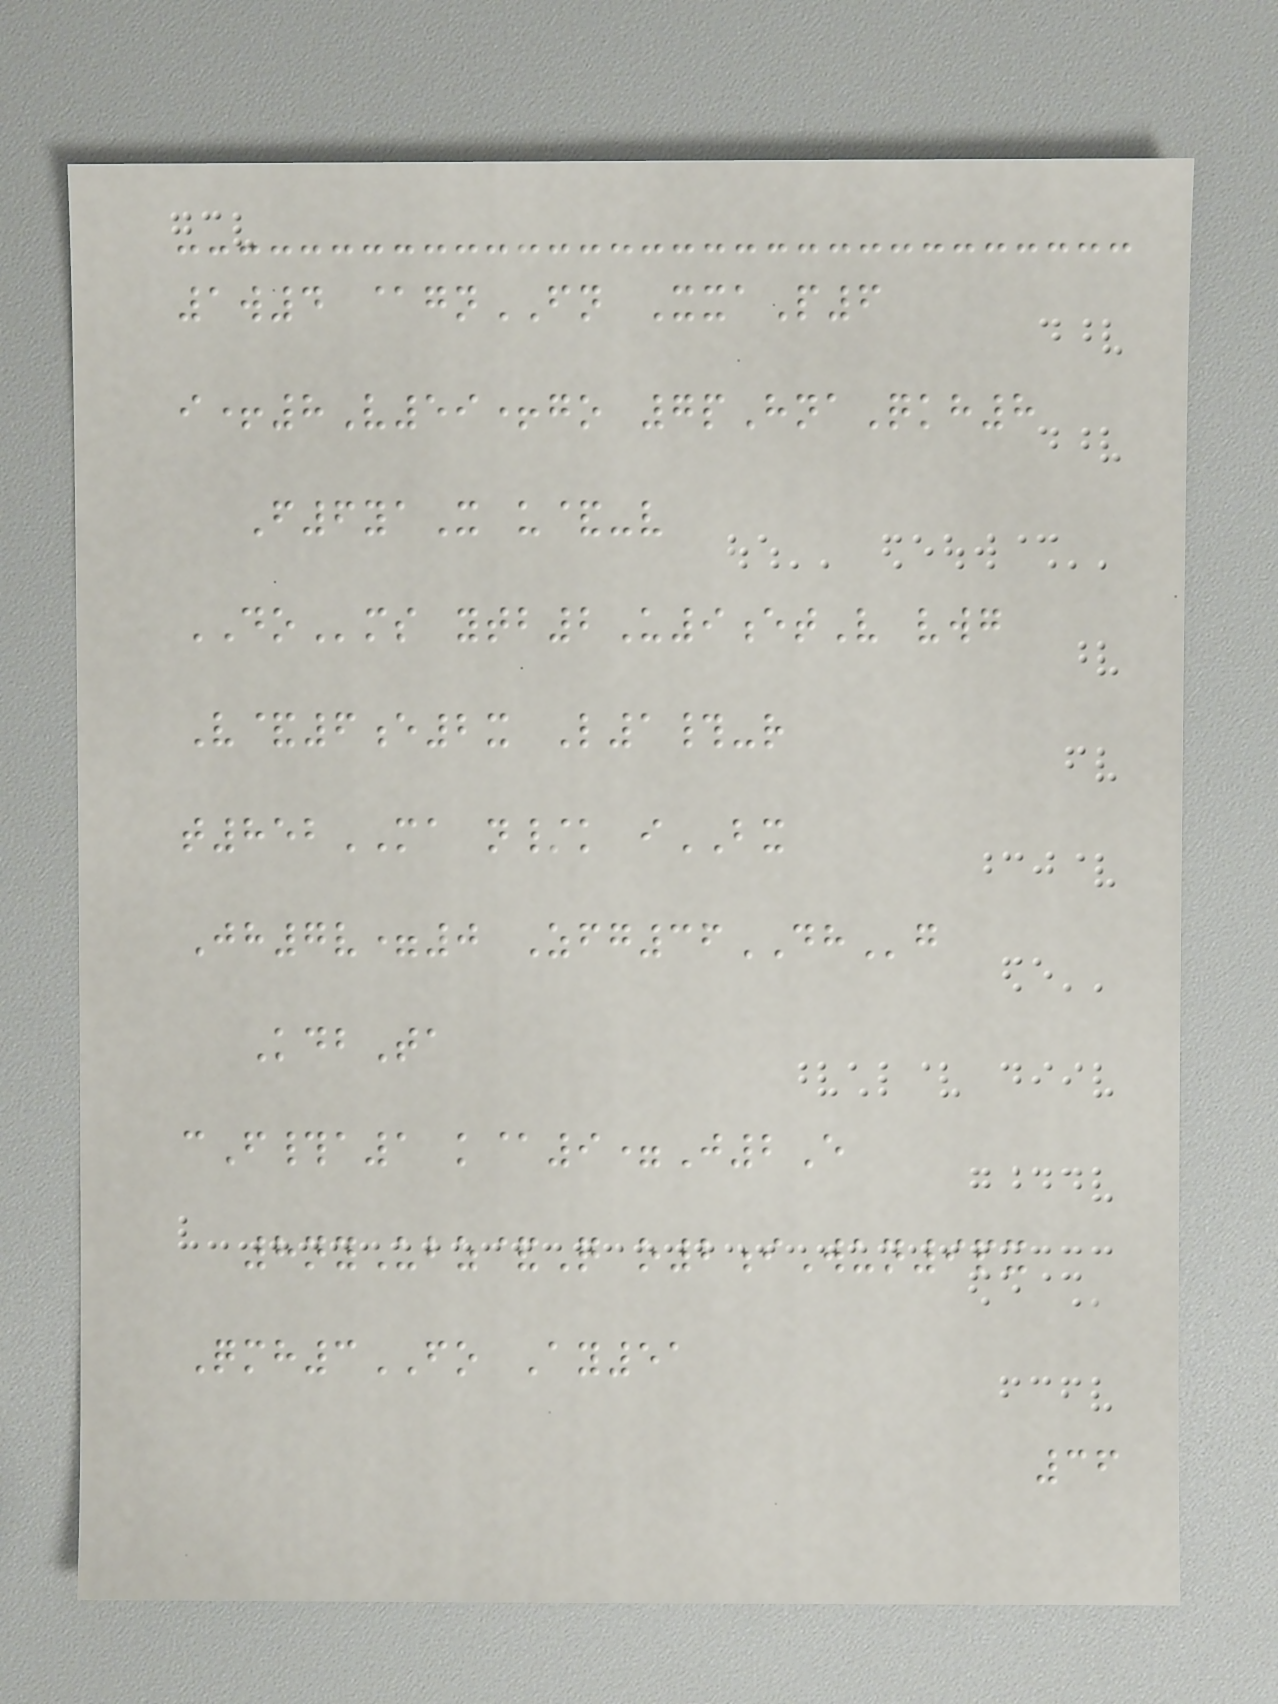1w4 @gnFN XxaP6
i+8V59+go 7pHnaQkh8
F6yaX u&-v
DOms ytb2U9etV vwg
V&6e2x L1#-r
t852MA n/k iBX
Jh7v=0 Zfg36DHg
KdbTa
cF#a1 k@9=J2E
8nyUbz&Q o2iWun9px
Qmh3FO Ay51
36
